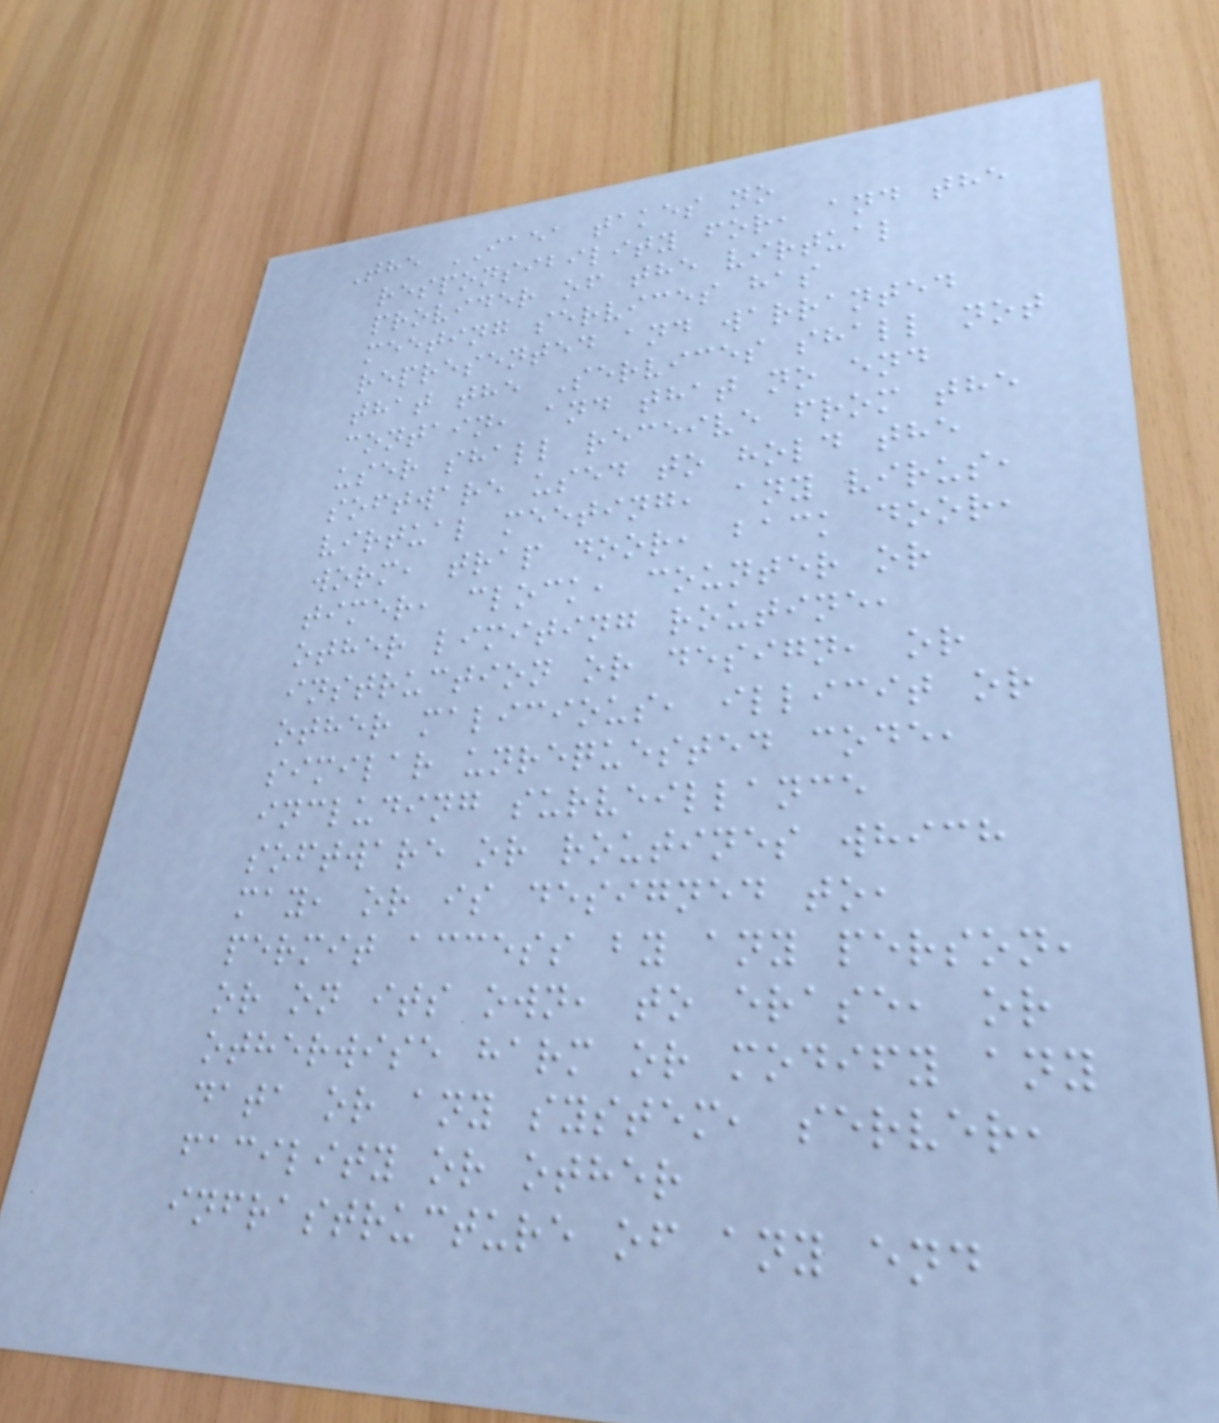The IAEA takes no
responsibility for, and the
provider of the virtual
meeting services has
represented and warranted
that the Services shall not
contain, and that no end
user shall receive from the
software used to hold the
virtual meeting, any virus,
worm, trap door, back door,
timer, clock, counter or
other limiting routine,
instruction or design, or
other malicious, illicit or
similar unrequested code,
including surveillance
software or routines which
may, or is designed to,
permit access by any person,
or on its own, to erase, or
otherwise harm or modify any
data or any system, server,
facility or other
infrastructure of any end
